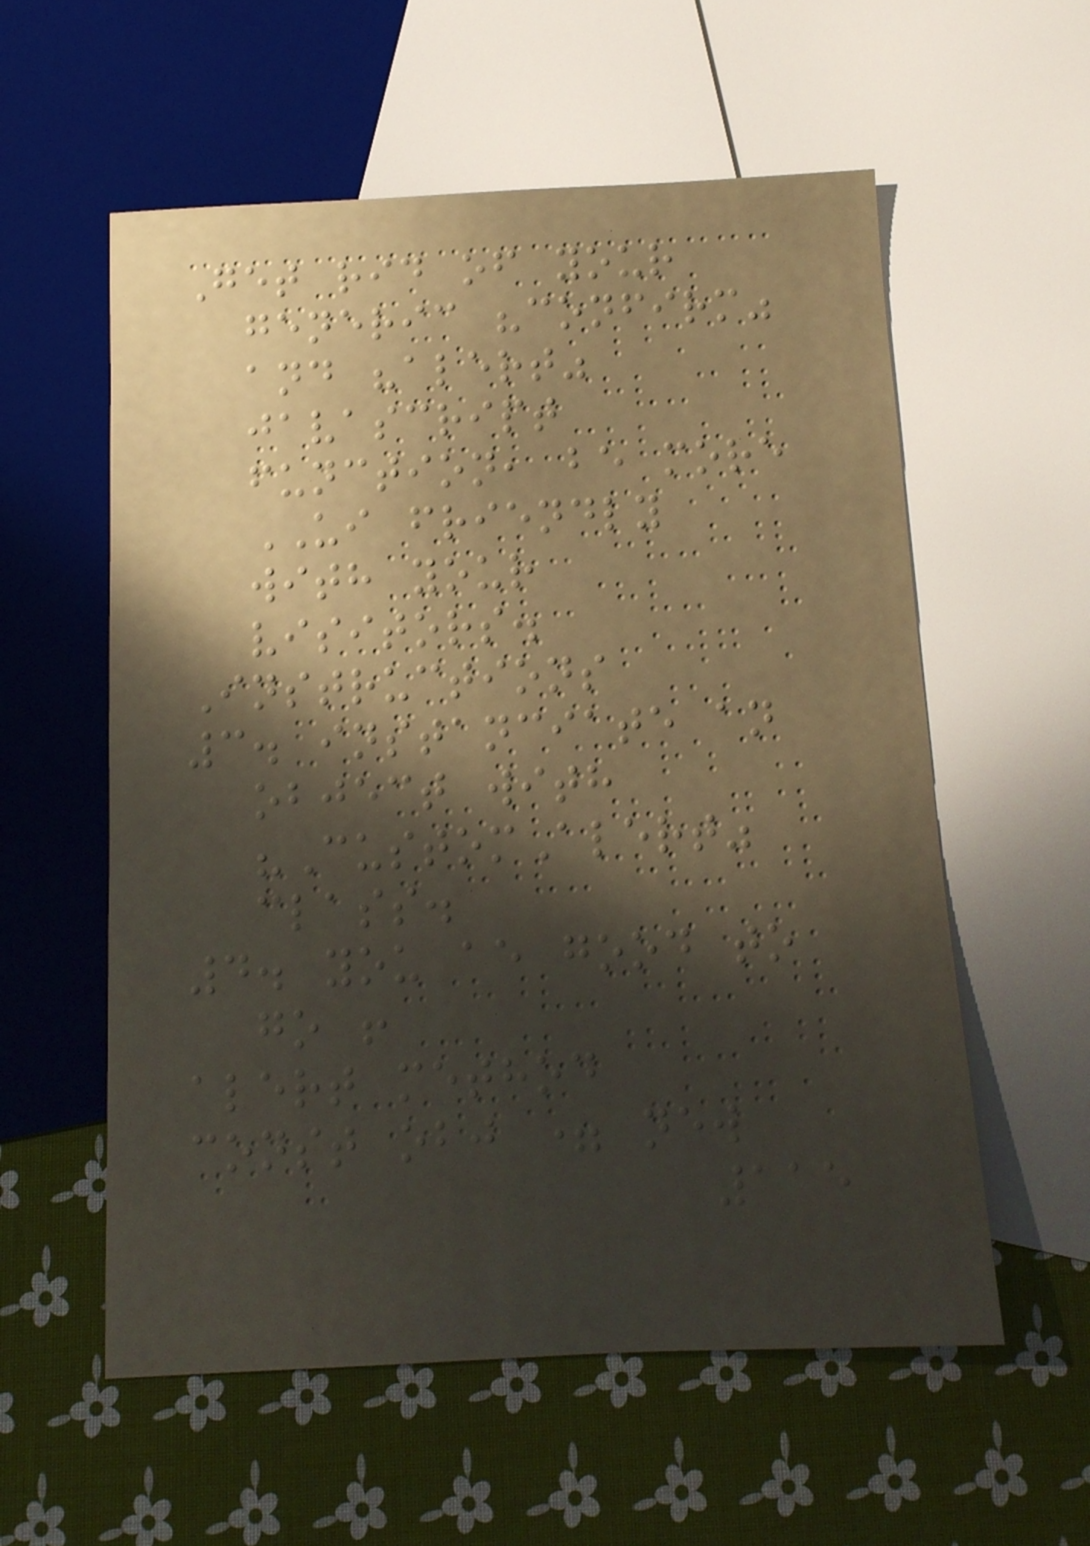Get rid of your
generic "confirm"
and "alert"
javascript
function, be more
UI friendly
with your
visitors.
Instructions
3. instanciate an
object with
"CustomAlert"
class.
4. you ae good to
go !
alert method
const obj = new
115
